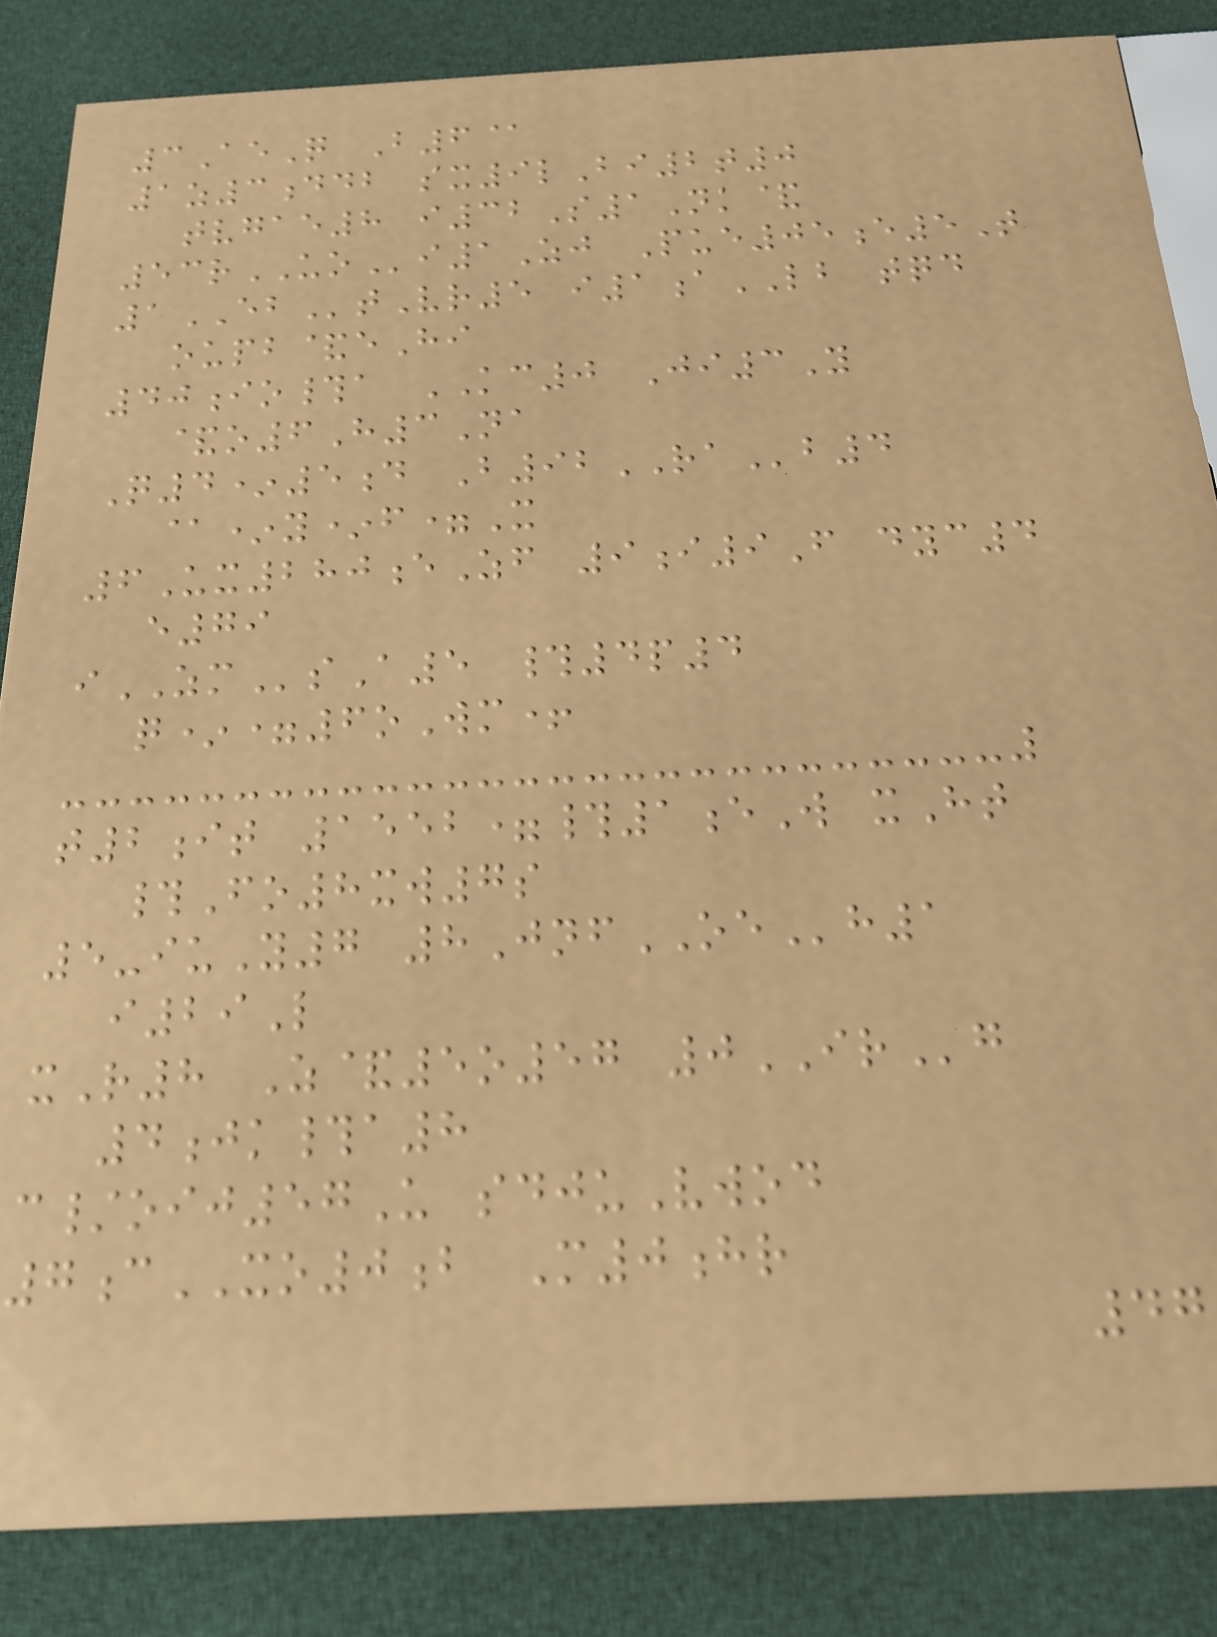3AeQ B6@
1z3ddb sx9lBi2t0
tvgae8 i32S1Nk&
53rUOi1Zj Pue05e5T
1EBtVr5 i1aLB tqd
oupb&eHi
40io#a KC0 Ji3Y
&o6H3Na
Q4*5d B92RAb4
@*y*f=X
6Ux280eZf 9i9F dyc4
e79
iZMsA5 #4p4
q*=6oWm+
t2it 1552=#1eW xHt
#Fo8xw7s
5-iuY7 8JnfOEh1
i29L
xR8 Z&5o57 0IRg
4jk#a8
c/oij57U sdjuVwod
7cXO0b M0hr
47
